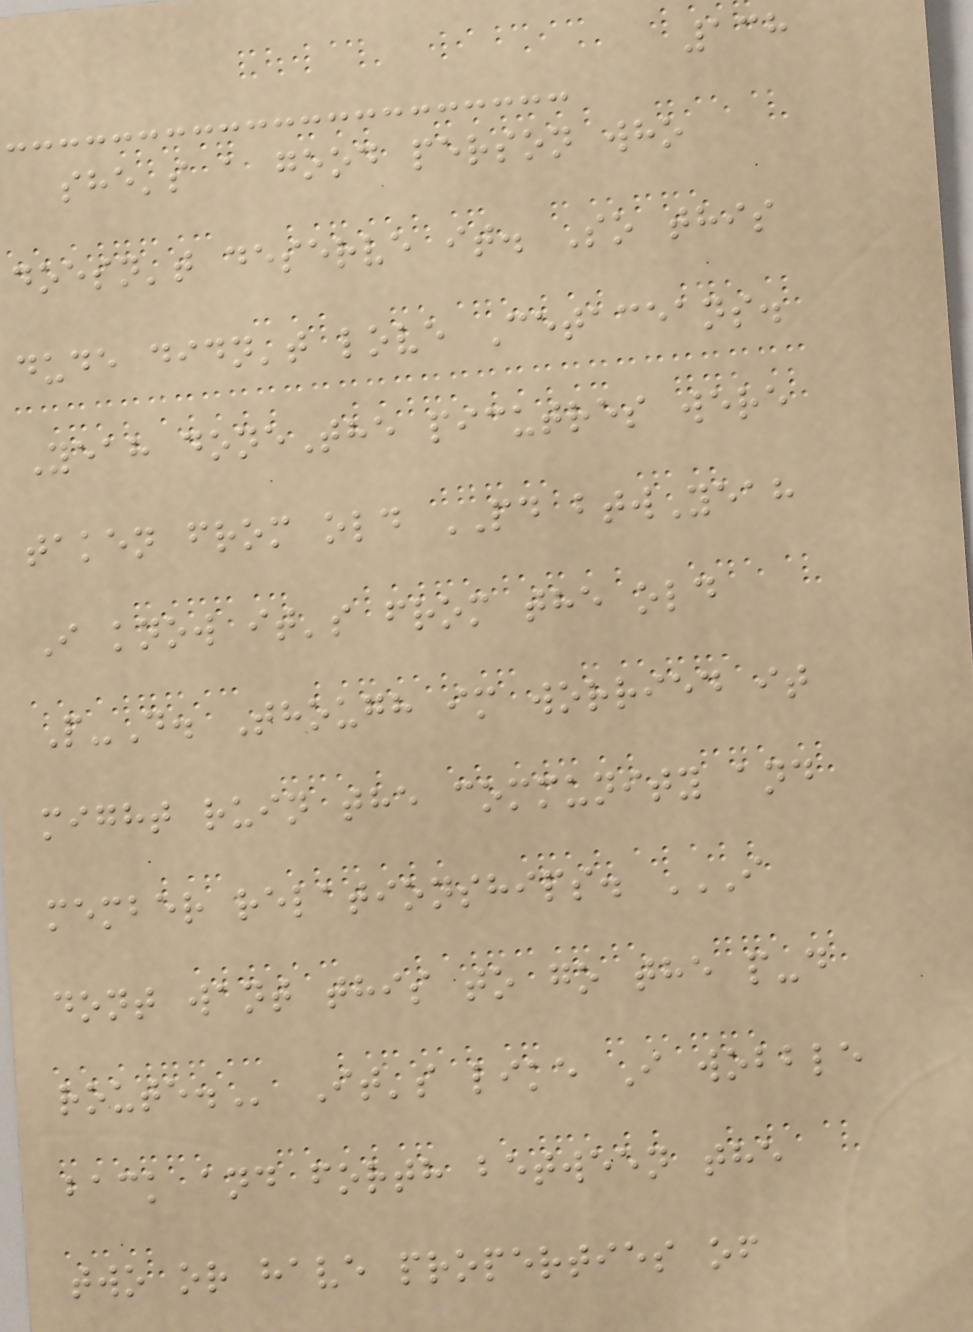138
she's a good person who
doesn't deserve it. So this
dude didn't love Cetaceans.
Yeah doneThe picutres were
taken from old PD btwYeah
I know it's from the old
P-D. Though im worried it
might ruin the community and
member relationships. I
DONT WANT THIS TO GO THE P-D
ROUTE. It's like I wobble
back and forth between the
two or have properties of
